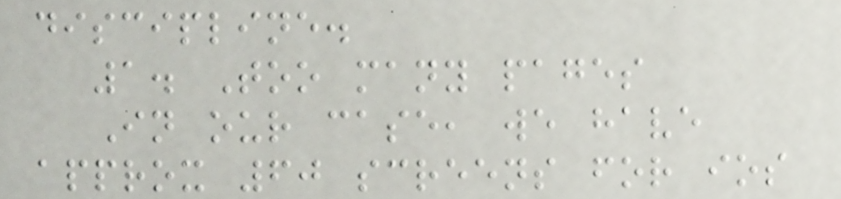discipline.
1. Too many pages
In our case, we have
approx 60 screens for ios
